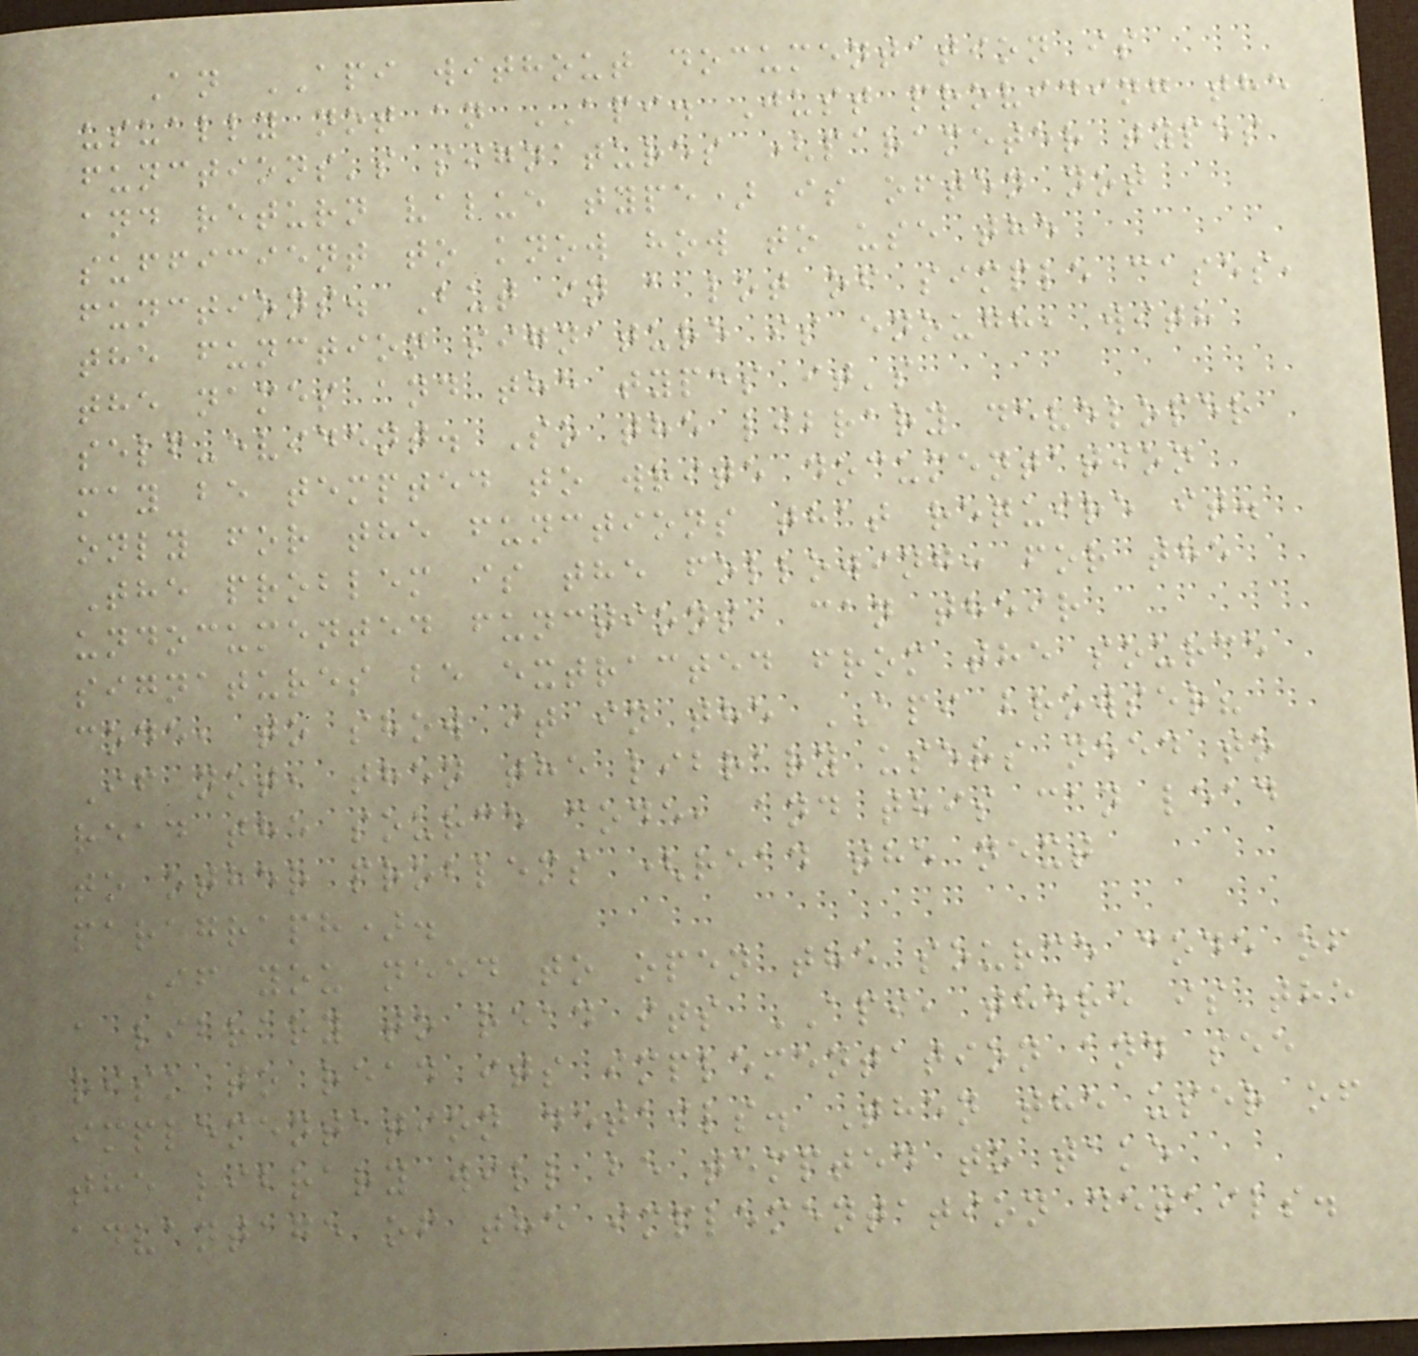An API without documentation is
usually not an API. Just providing the
functions's signatures (parameter types
and return value type) is often not
sufficient to know how to use the
functions. But in a lot of simple cases,
the function signature is enough, with
the names and the types it's
self-evident. So the library developer
may be tempted to write documentation
only for the functions that require it.
The problem is the following: for the
undocumented functions, can their
signatures be extracted from the source
code, to show it in the API browser?
If not, then the library users need to
read the source code, and this can lead
to other problems (read the next
paragraph).
If you need to open the source code of
a library to read its API, there is the
risk to read its implementation and see
implementation details. Then the user of
the library will be tempted to take
advantage of the implementation details.
